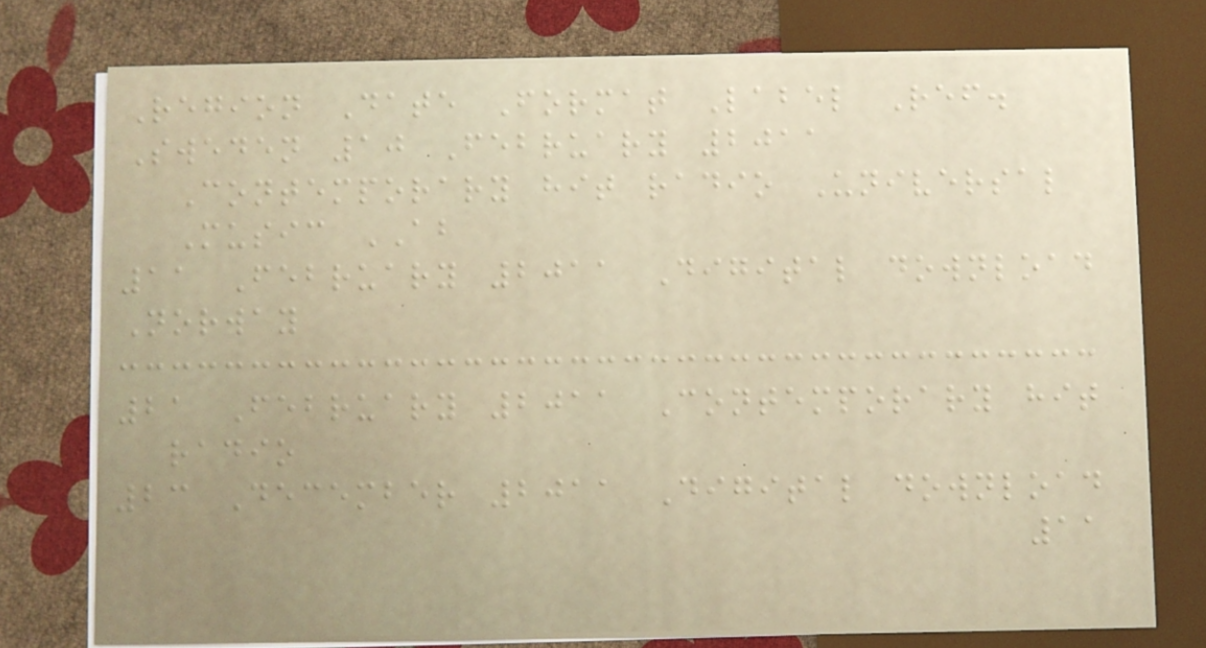Region Date Format Label Ref.
Sweden 10 February 2011
Contemporary hit radio Universal
Music AB
11 February 2011 Digital download
Norway
21 February 2011 Contemporary hit
radio
23 December 2011 Digital download
11
